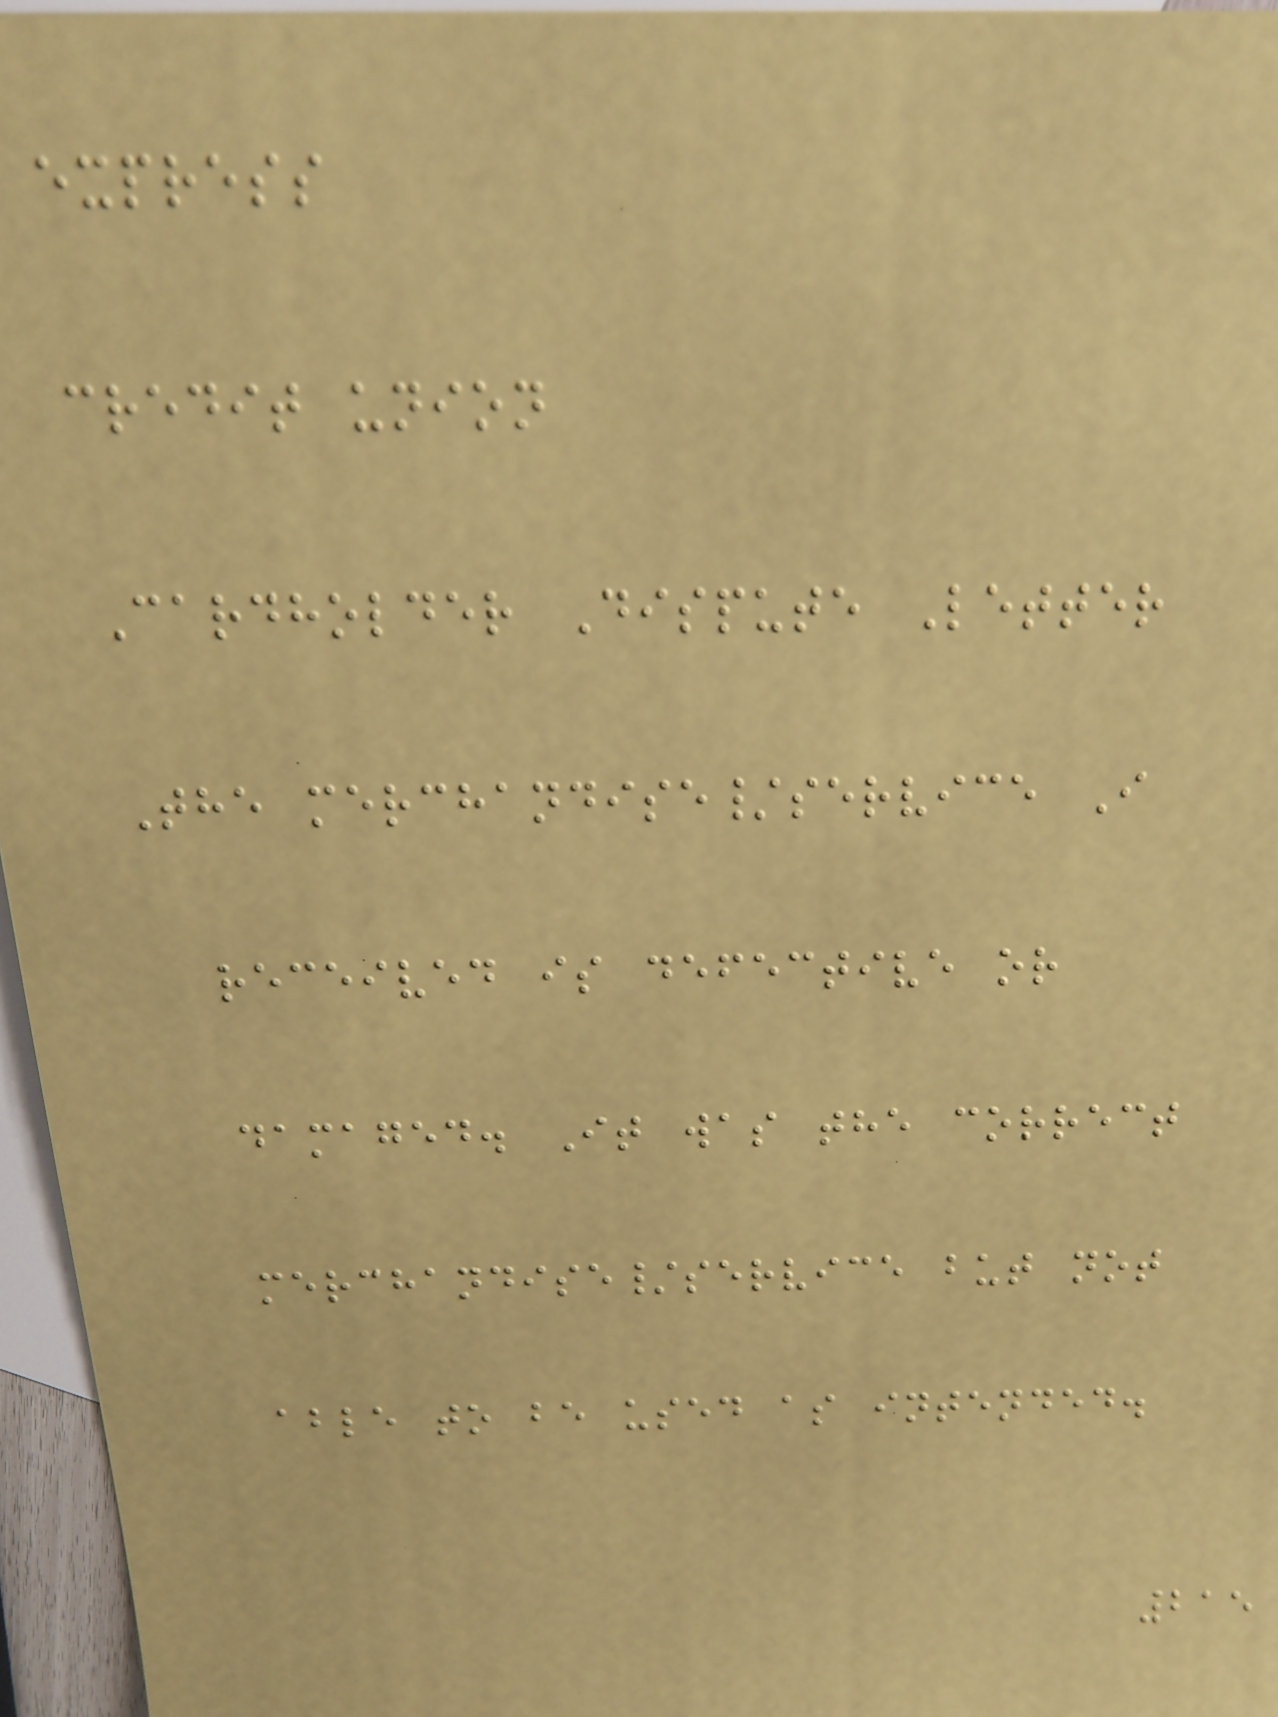express
credit union
Cardholder Dispute Letter
The merchandise/service I
received is defective or
damaged. It was the correct
merchandise/service but not
able to be used as intended.
215
